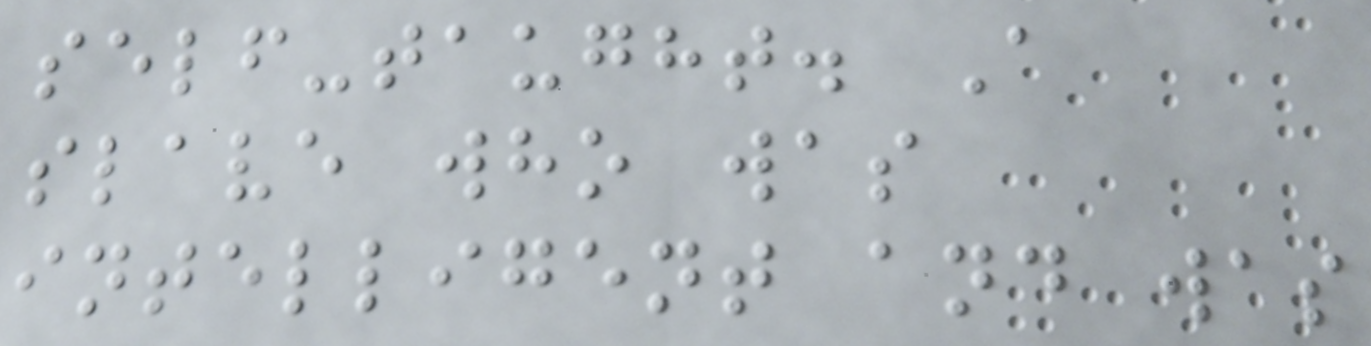self-taught. A
slave who was
intelligent and was
